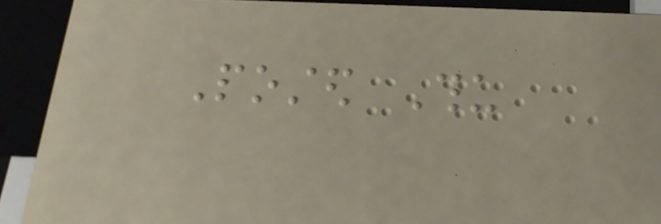Posted Thu
